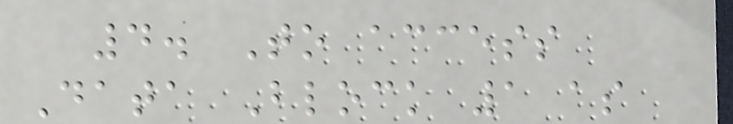4. To access
Data Block 1 as
